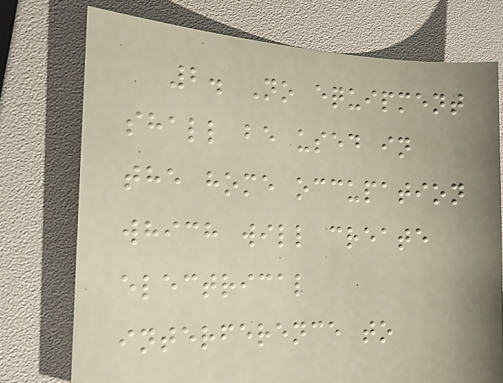2. No equipment
shall be used in
the home occupation
which will create
electrical
interference to
